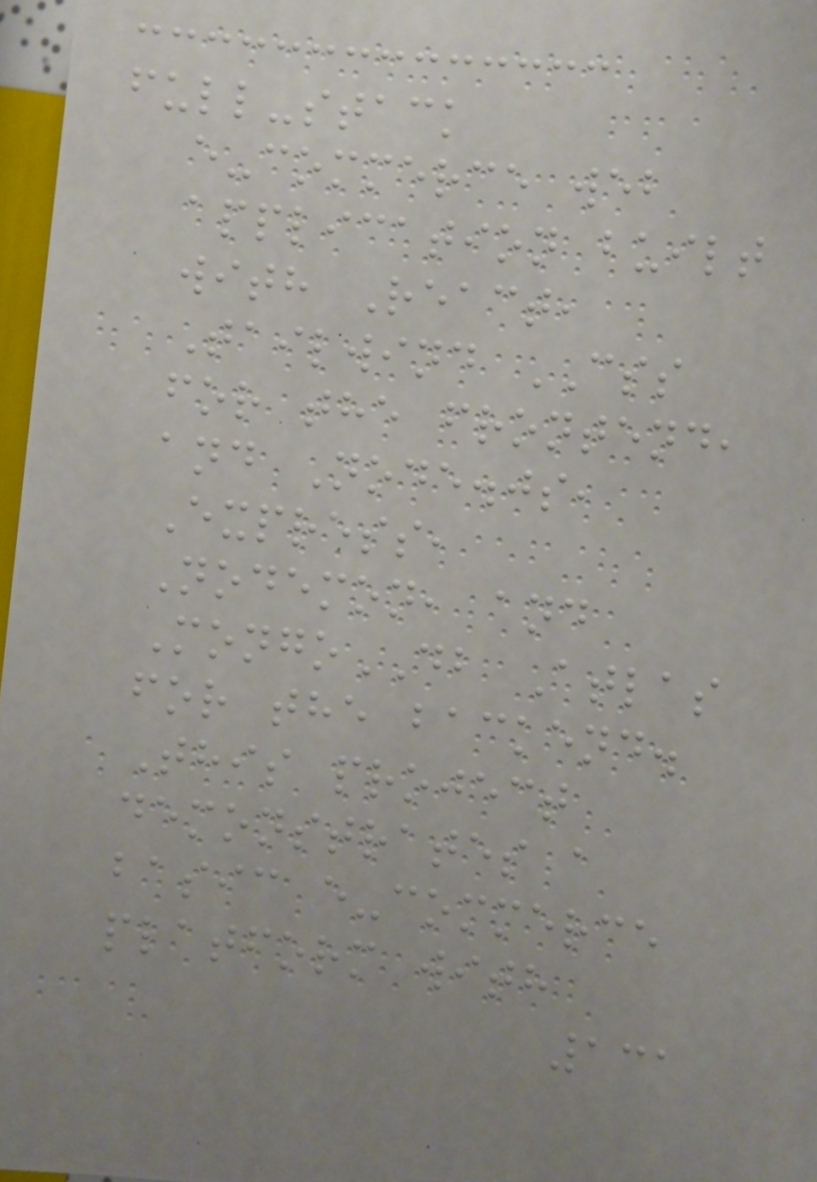full-stack
e-commerce web
application built
with React,
Tailwind CSS
for the frontend,
and Node.js,
Express,
Nodemon, and
MongoDB Atlas
for the backend.
This project
demonstrates a
basic e-commerce
platform with
131
